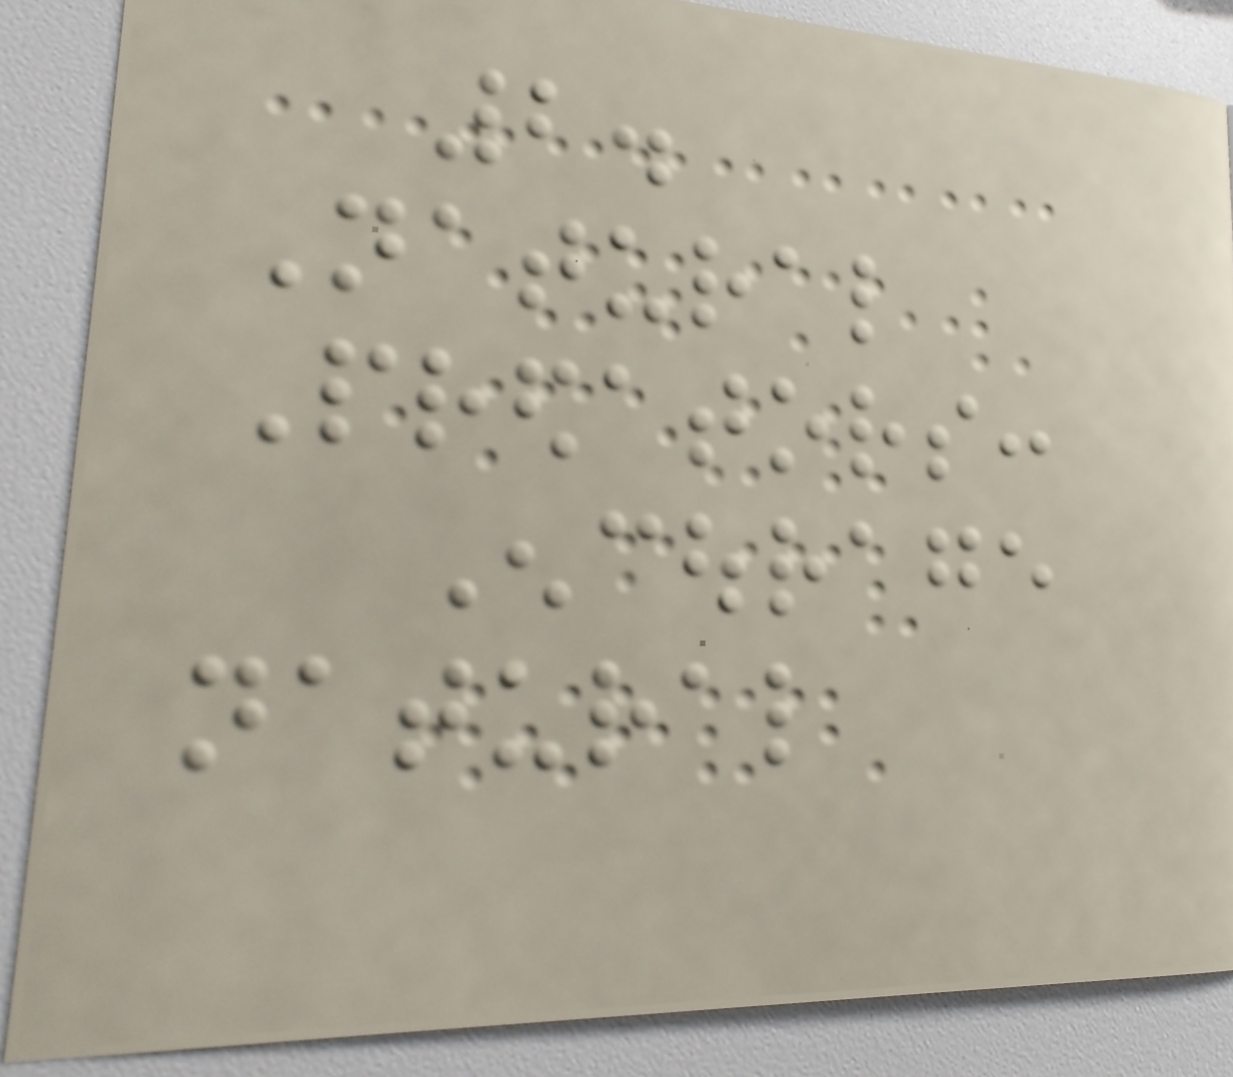2.
Natural
Predators:
Encourage
natural
